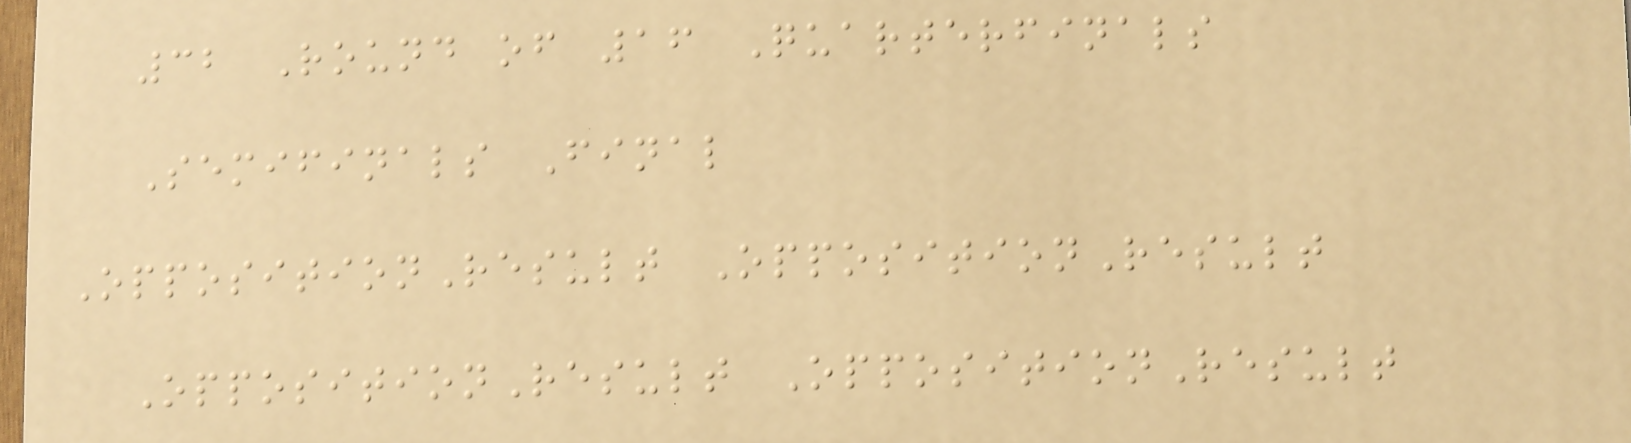32 Round of 16 Quarterfinals
Semifinals Final
OppositionResult OppositionResult
OppositionResult OppositionResult
